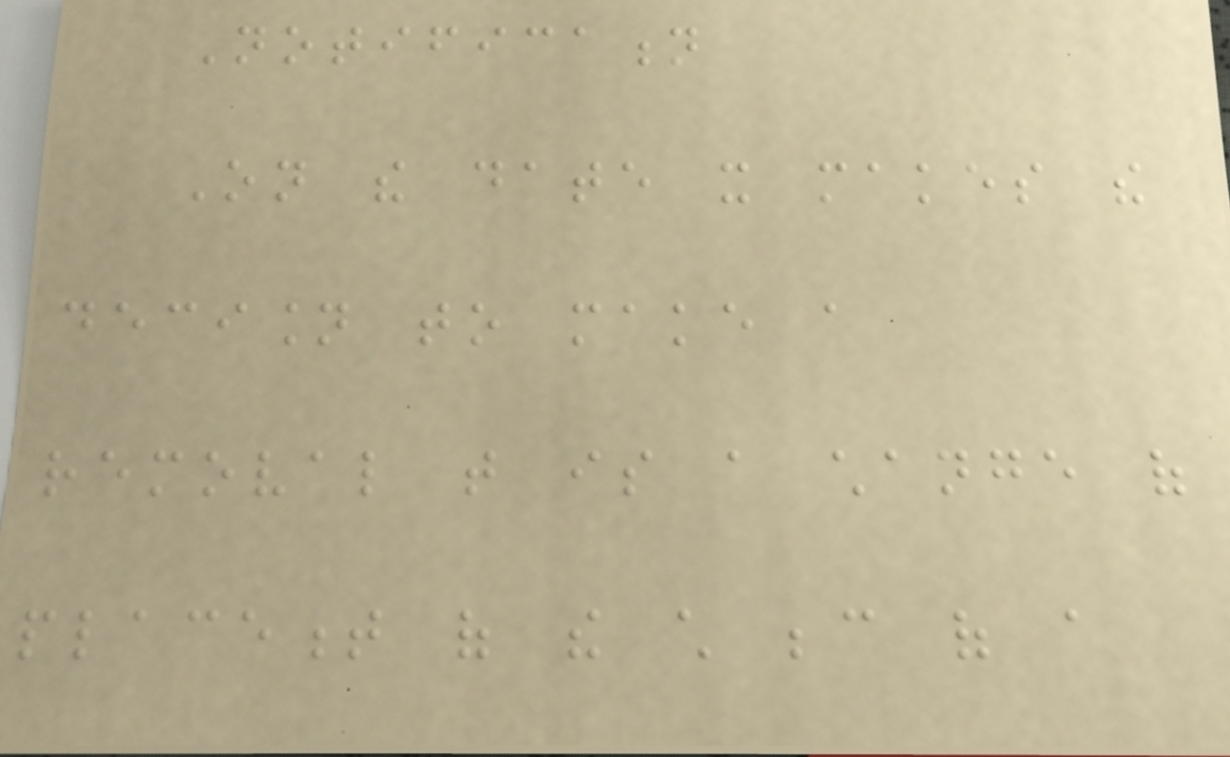Notification
On the date it makes the
decision to make a
removal that is a change of
placement of the child because of a
